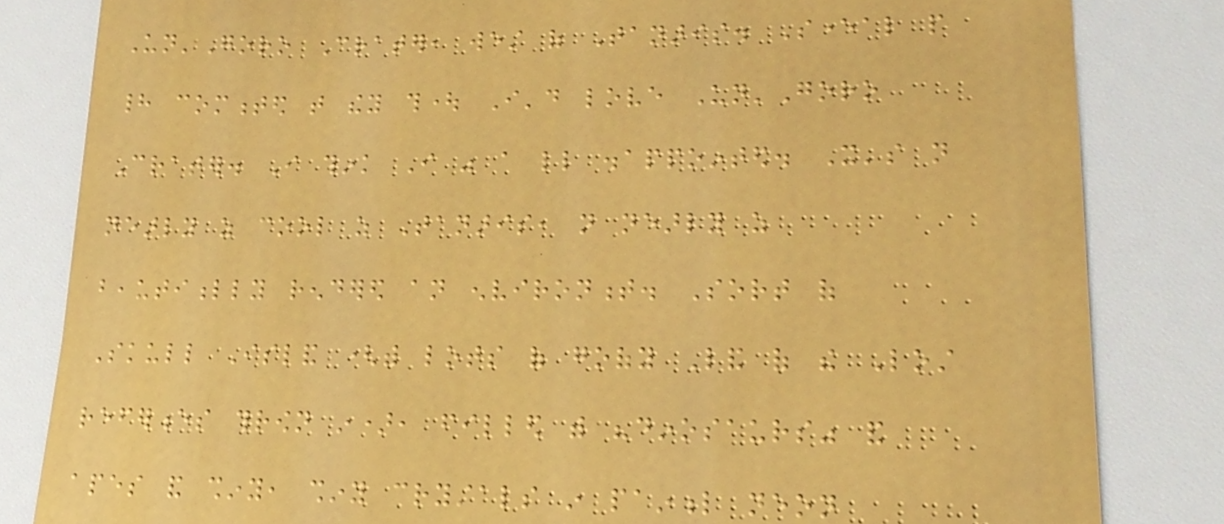Un'Goro Crater, west of Tanaris. Several people
had commented that they thought I'd love Un'Goro
Crater. I think I was a little disappointed. It's not
nearly as cool as Tanaris, not nearly as
beautifully rendered an environment. Sort of
Skull Island (with lots of goofy Land of the Lost
references thrown in), filled with "dinosaurs" and
apes and shiny, shiny crystals in painful neon
